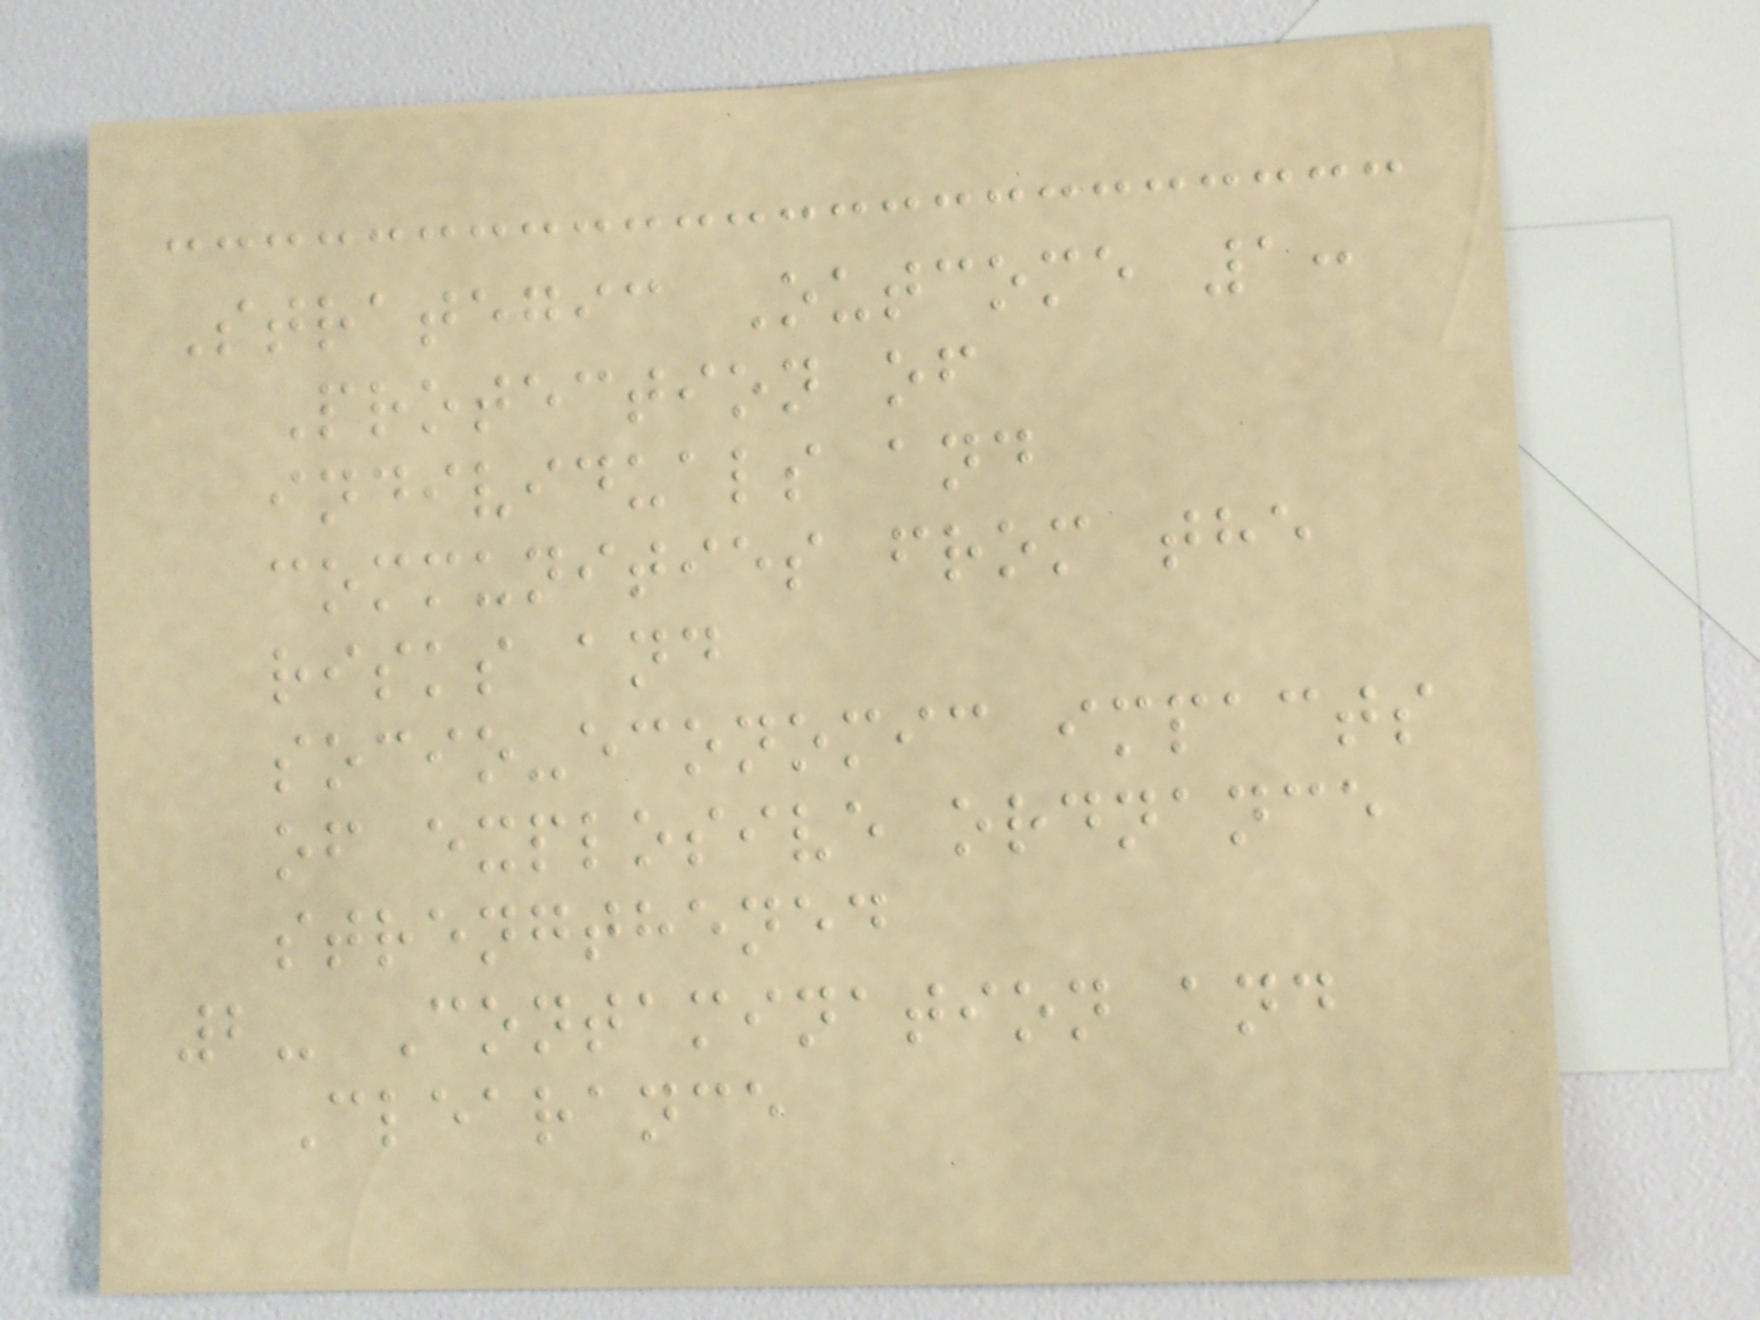Strategic Outcome 1:
Protection of
individuals and
communities from the
risks and
socio-economic impacts
of explosive ordnance
strengthened
2- Contamination and
Clearance
